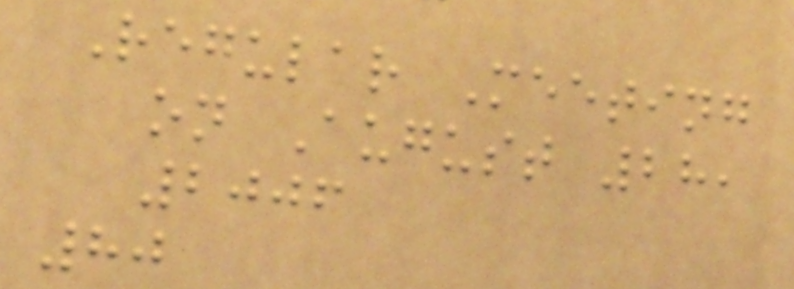Regular Meeting
on August 28,
2006
80
